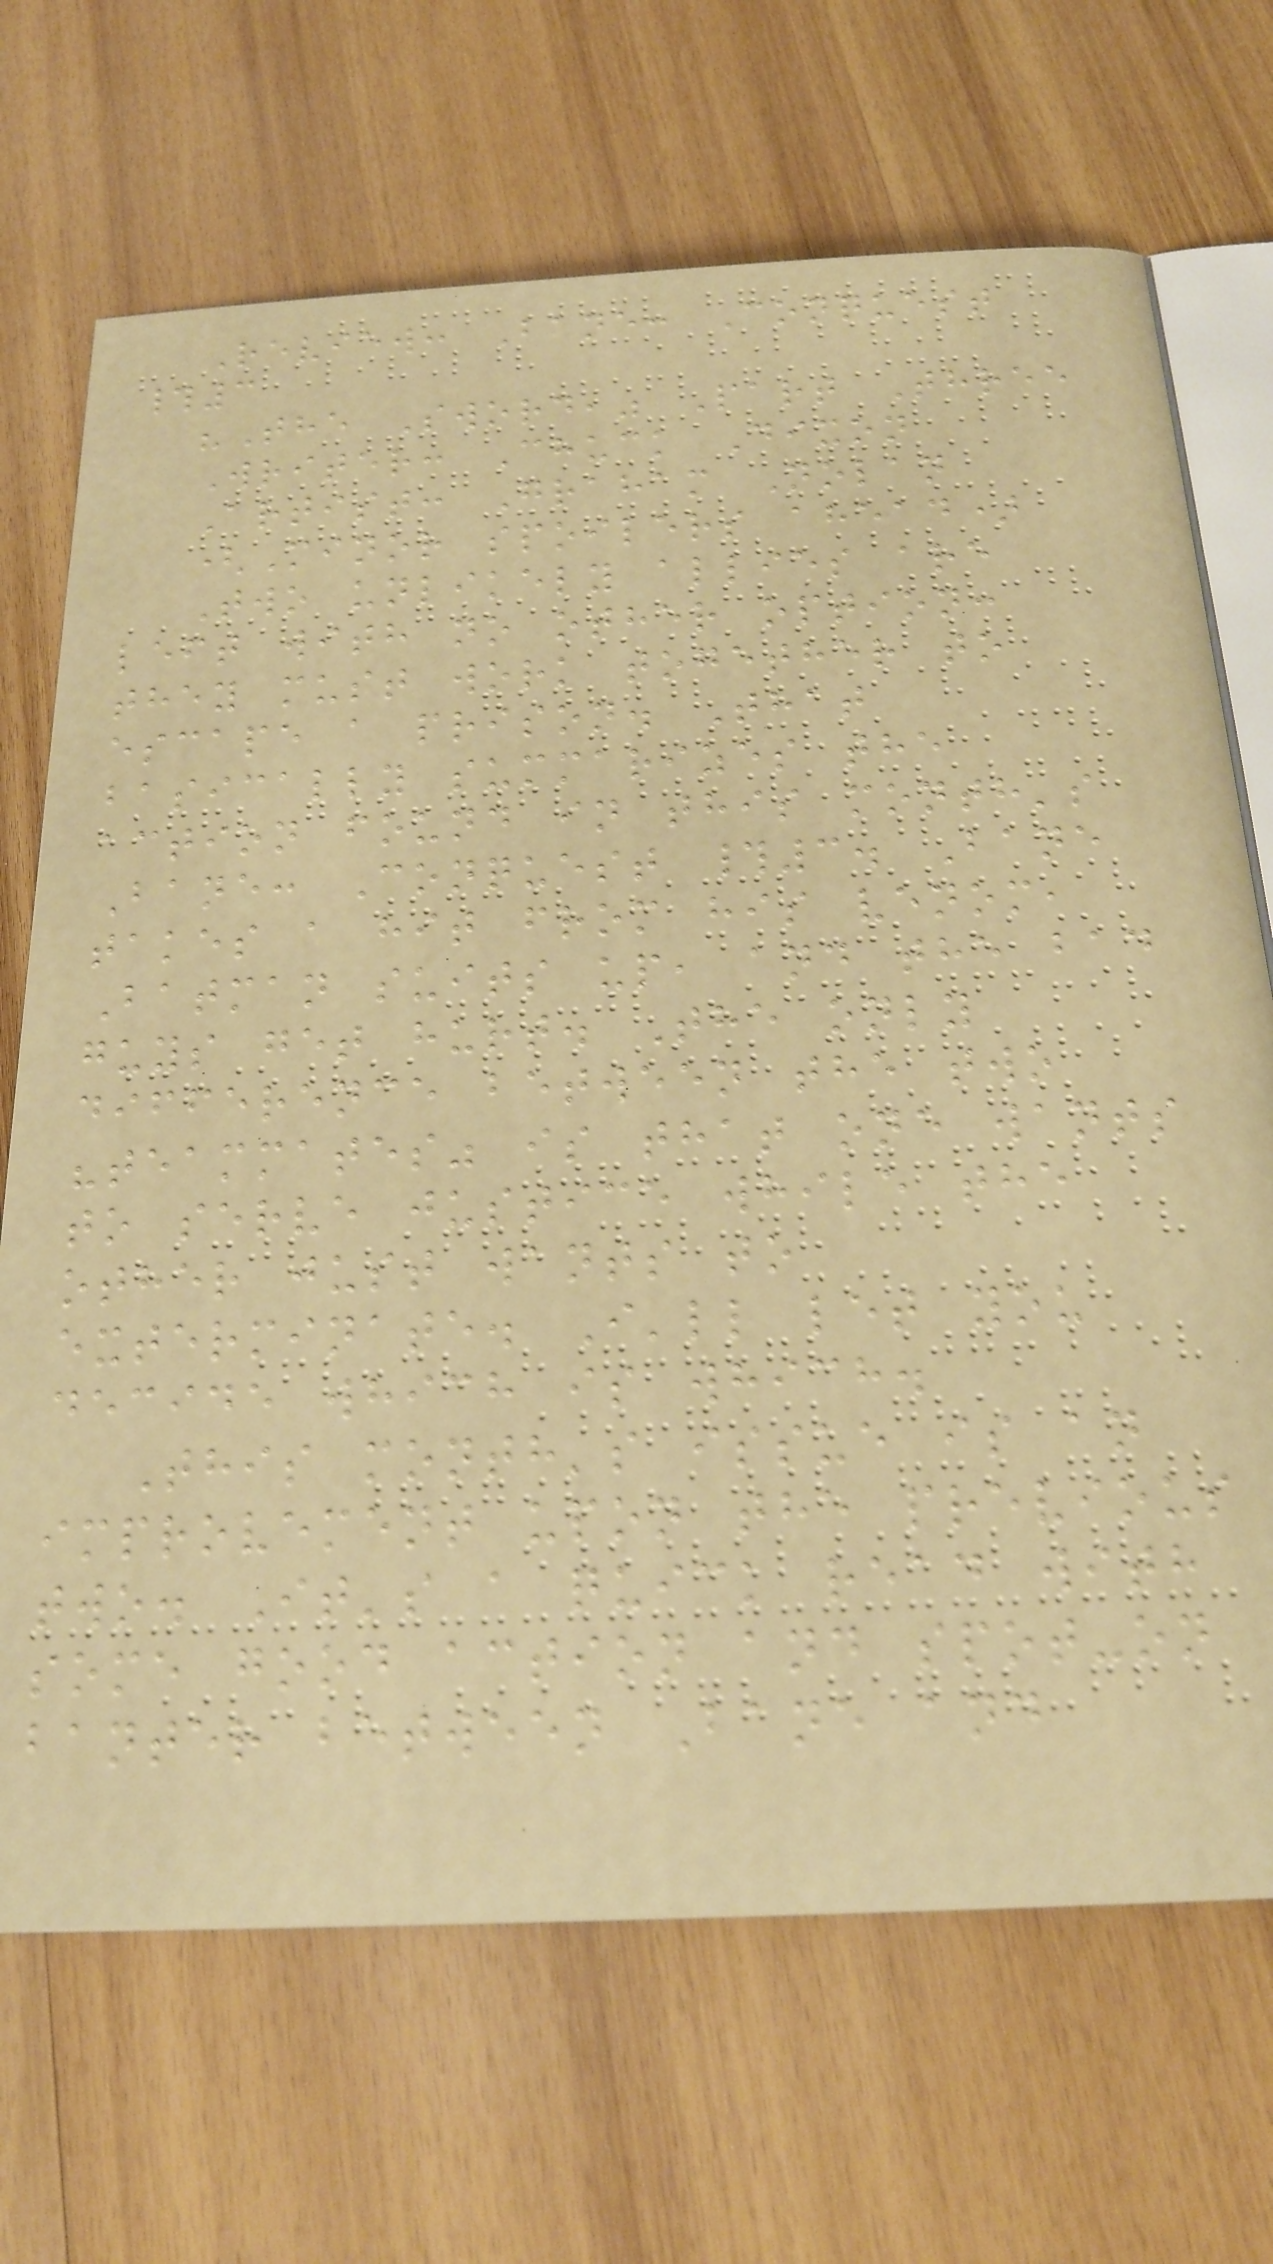Review: Bane: Conquest
#3
"The Sword," Part Three
Writer: Chuck Dixon
Artist: Graham Nolan
(Minor spoilers ahead)
Two unlikely allies are
left with no other option:
they must work together to
escape a prison. That
basically summarizes the
action found in this month's
Bane: Conquest #3. Bane
takes a hit from his venom,
Batman suits up, and the bad
guys get hurt. The only
difference between the two
"teammates" is that one wants
to serve justice while the
other just wants to
exterminate. I'll let you
decide which is which.
This month's issue is an
improvement upon the previous
two. It's a quick read with
some good action and spot-on
banter between Bane and
